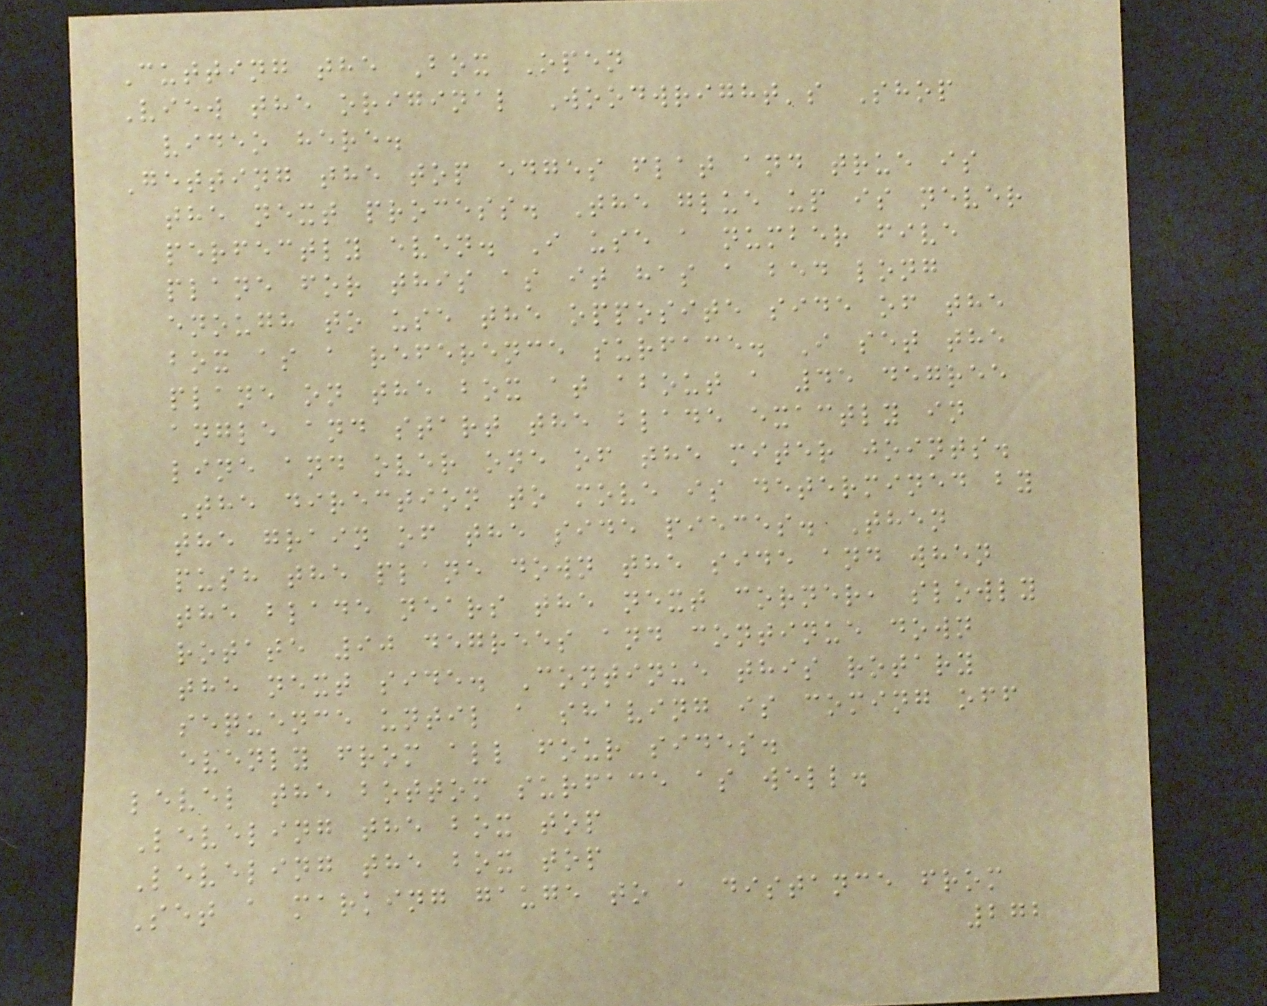Cutting the Box Open
View the original Woodwright's Shop
video here.
Getting the top edges flat and true is
the next process. The glue up is never
perfectly even. I use a number five
plane for this as it has a bed long
enough to use the opposite side of the
box as a reference surface. I set the
plane on the box at about a 45 degree
angle and start the blade exactly in
line and over one of the miter joints.
The direction to move is determined by
the grain of the side pieces. Then
push the plane down the side and when
the blade nears the next corner, slowly
rotate 90 degrees and continue down
the next side. Continue this rotary
sequence until a shaving is coming off
evenly from all four sides.
level the bottom surface as well.
Leveling the box top
Leveling the box top
Set a marking gauge to a distance from
272
